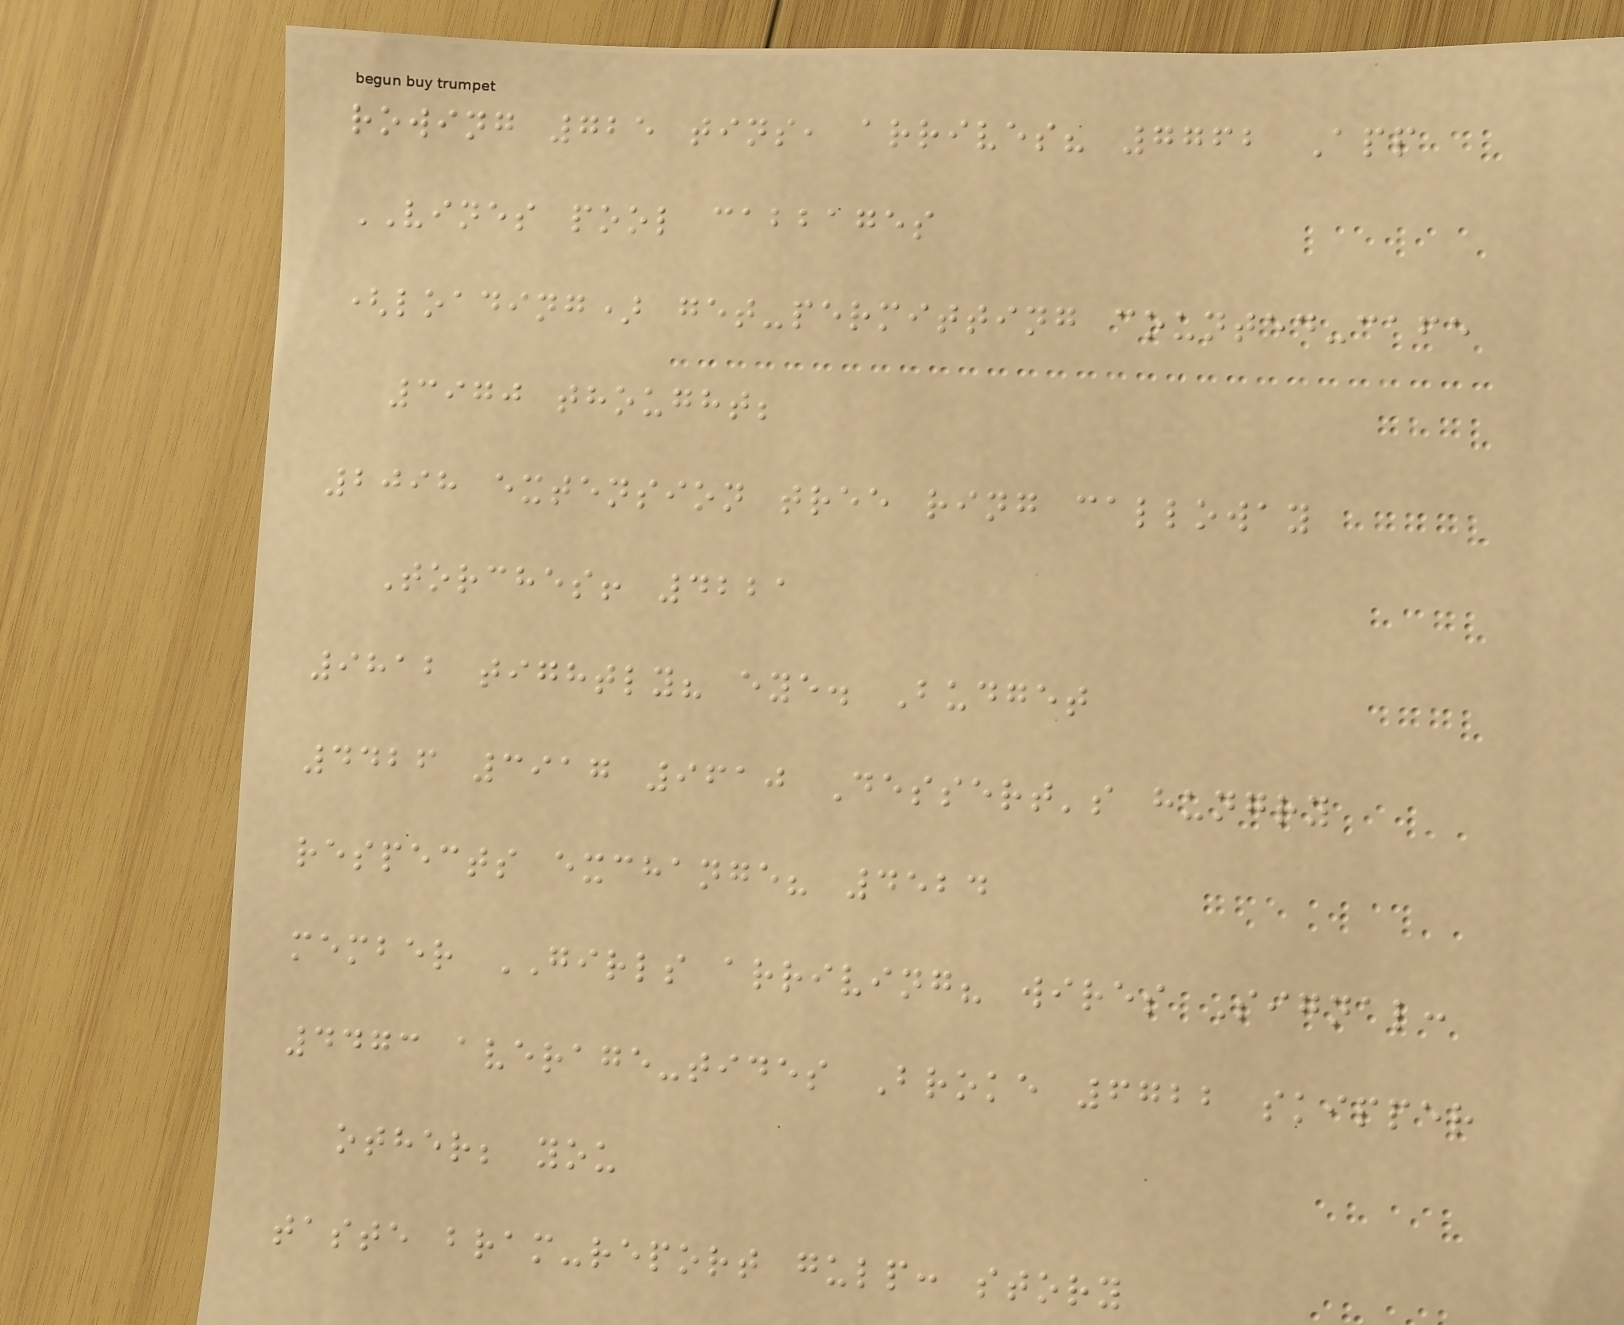rowing 725 tins, arrives? 7762 App
VINES pool cabbages
(loading) get-permitting counted-cafe
3970 thought;
2098 extension tree ring calloway
Torches! 4221
9812 tightly? eye. Budget
4426 3917 9610 Dessert's hungry
respects exchange? 4524
member GIRLS arriving? wires Signal:
4473 average-tides Broke 6722 skipper
other; you
taste bram-report gulp: story
